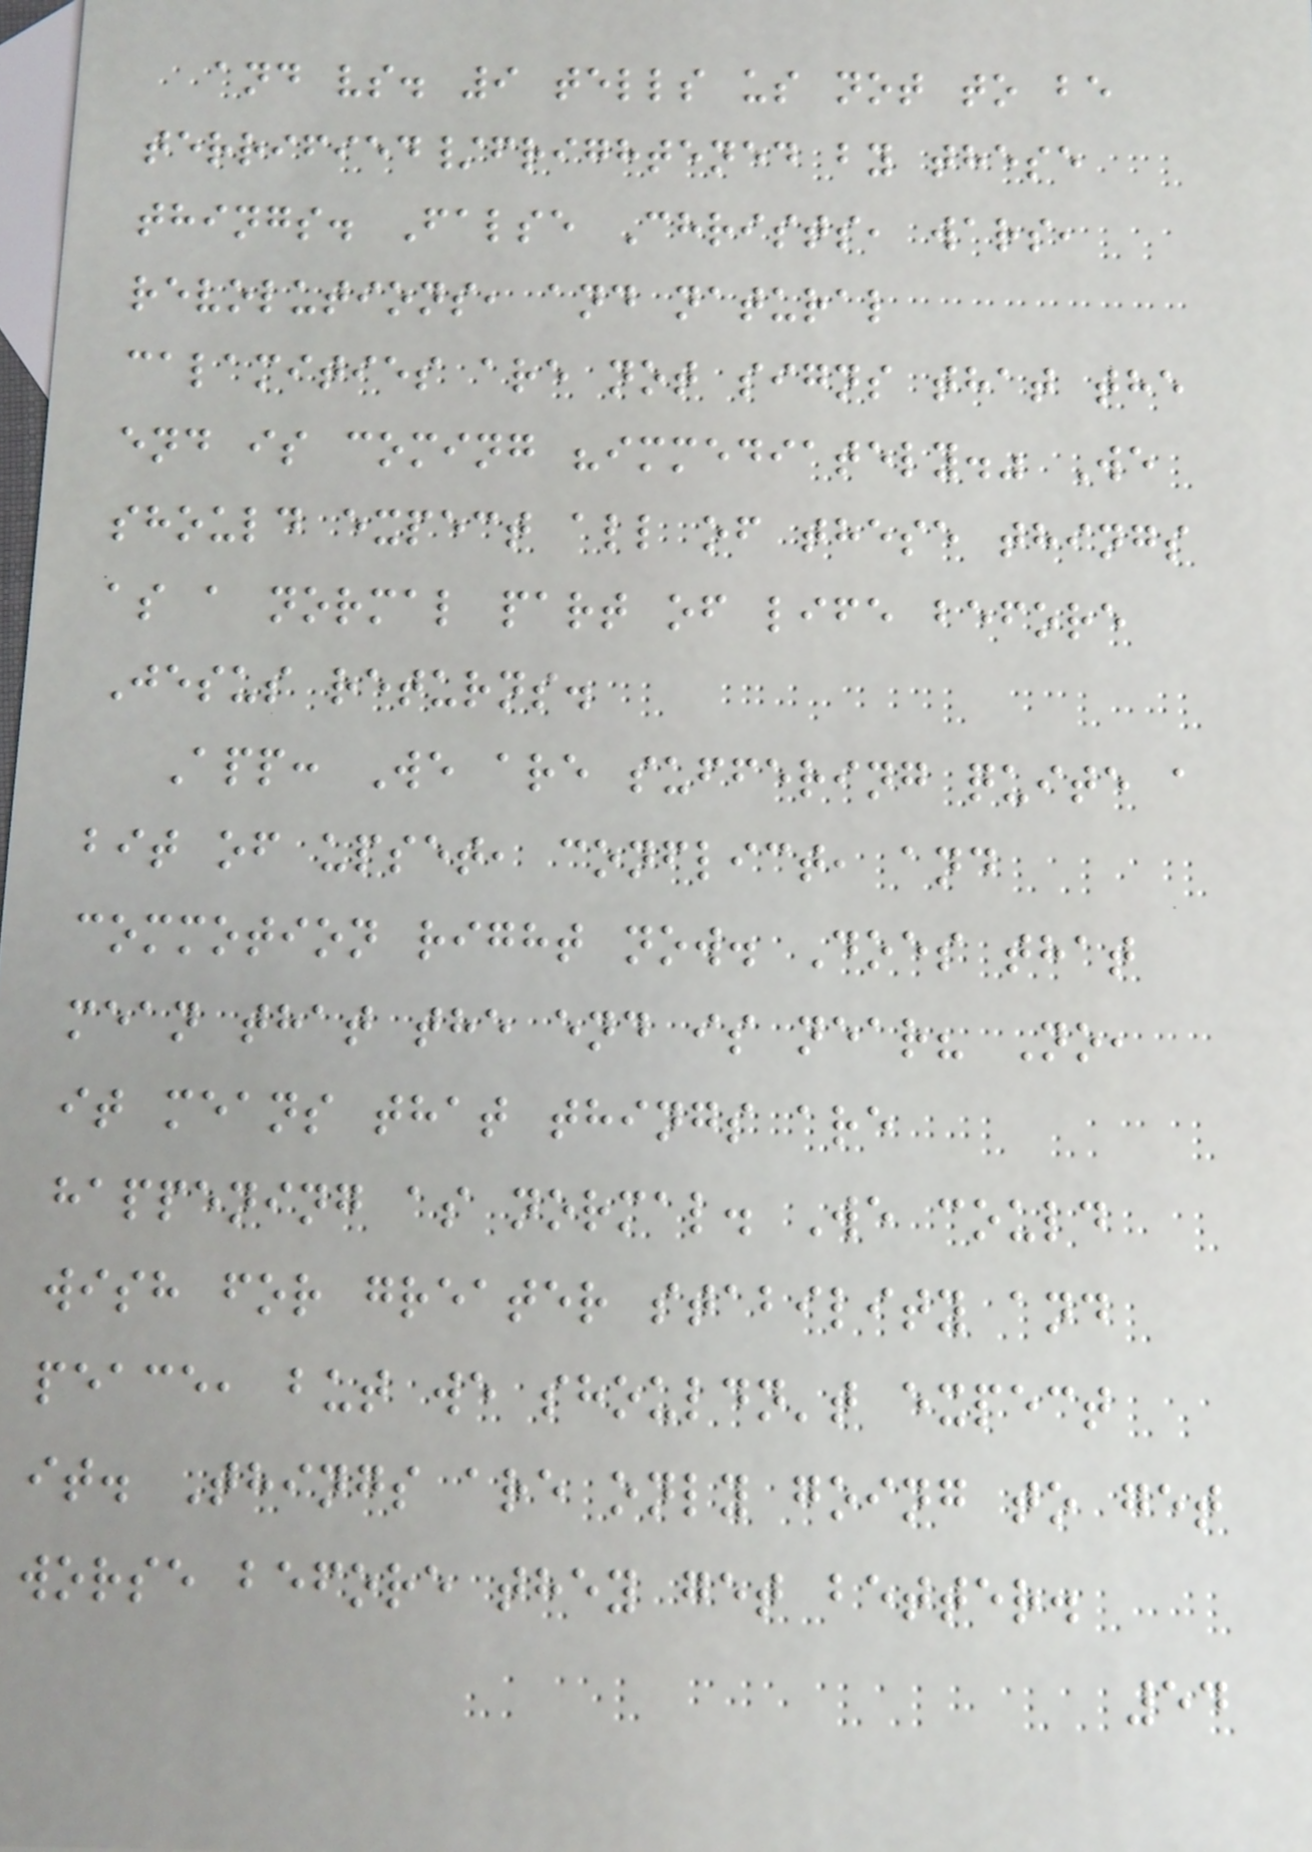and vs. 9 tells us not to be
terrified/frightened by these
things. False Christs, wars,
revolutions, and natural
calamities are not signs that the
end is coming "immediately." We
should expect all of these things
as a normal part of life before
Jesus returns.
App: We are suffering quite a
bit of upset, conflict, and
commotion right now. Does that
mean that the end is near? No,
it means that things are
happening as normal. We could
wish for greater stability and
peace, but we shouldn't expect
it. Things are only going to get
worse before they get better.
54
